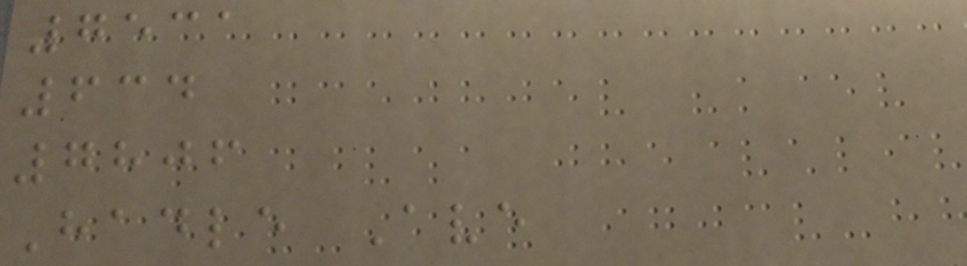7531
634
7806
Hadle Ave
